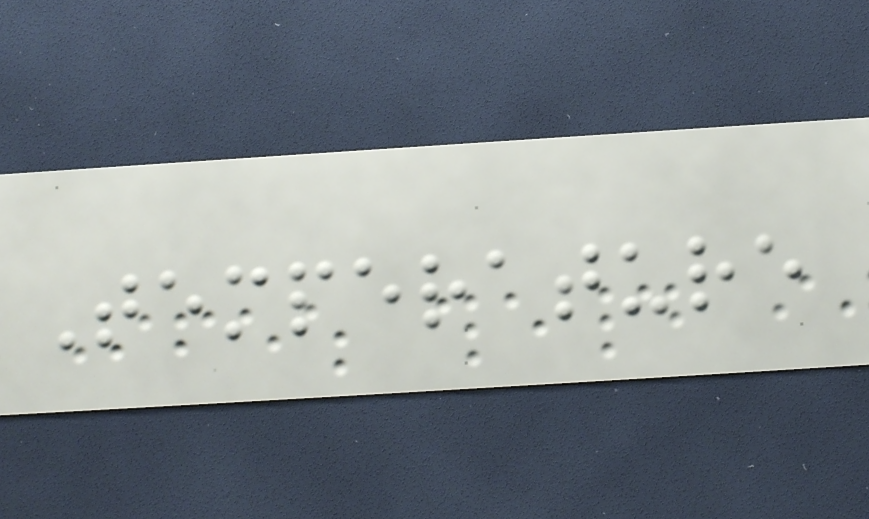Temperature
